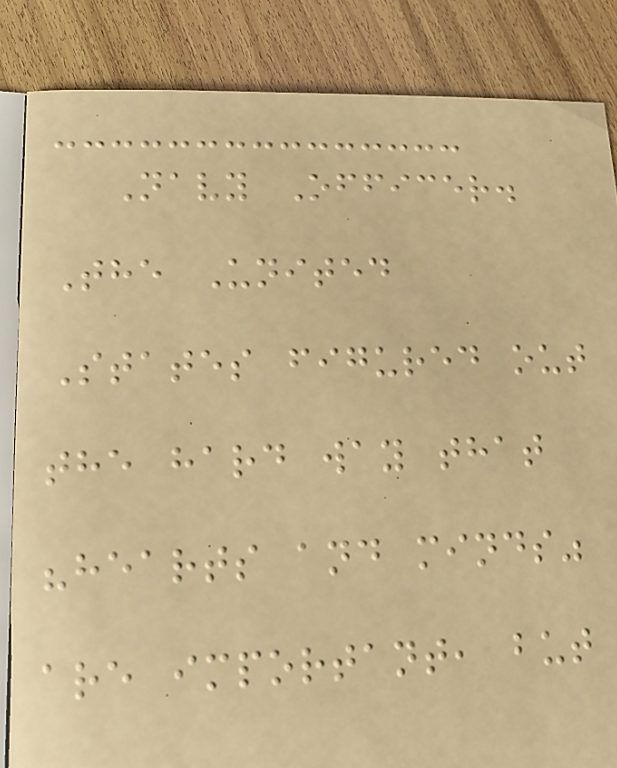Navy Officer.
The United
States figured out
the hard way that
"hearts and minds"
are important, but
